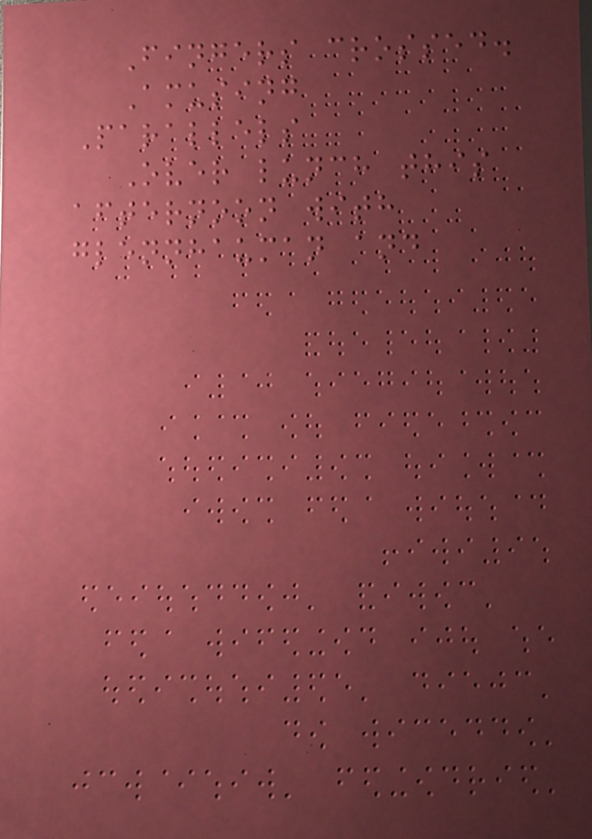Fingers crossed.
Amusing
Parallels
Over lunch this
afternoon with
glennhauman and
